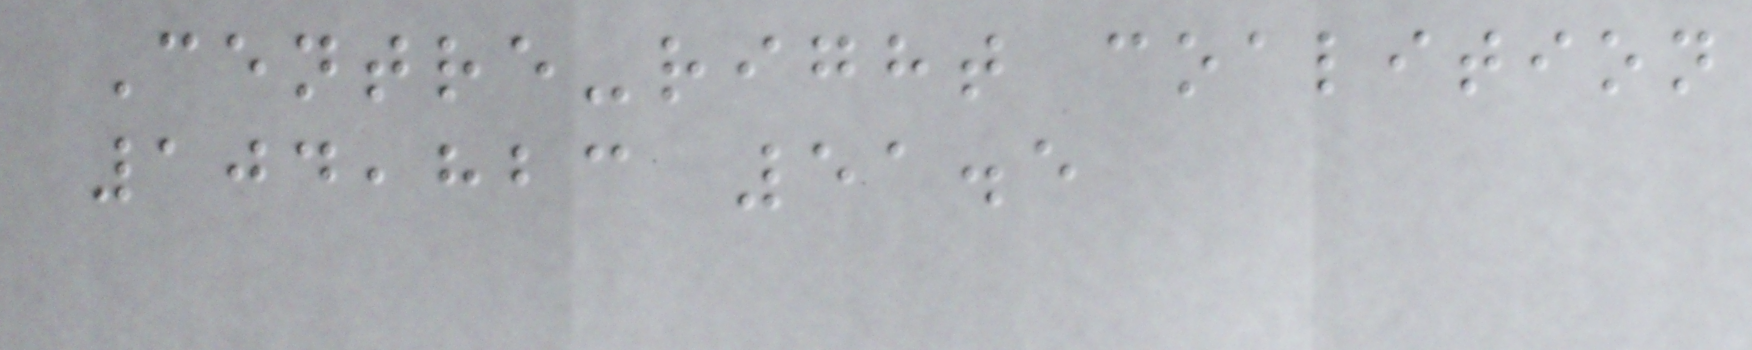Centre-right coalition
104,823 51.5
